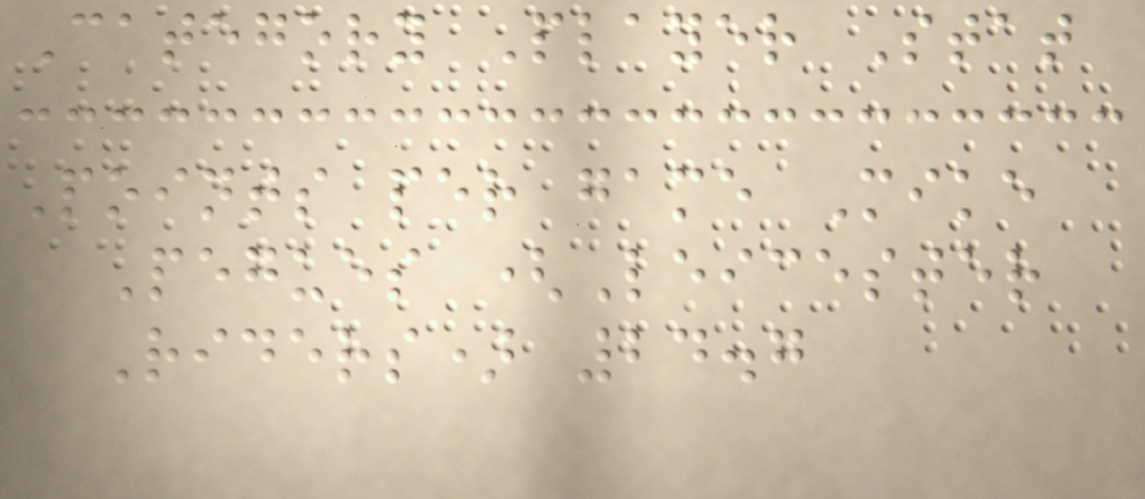Category Player Stat
Points per game Mike
Pegues (Leicester
Riders) 24.7
